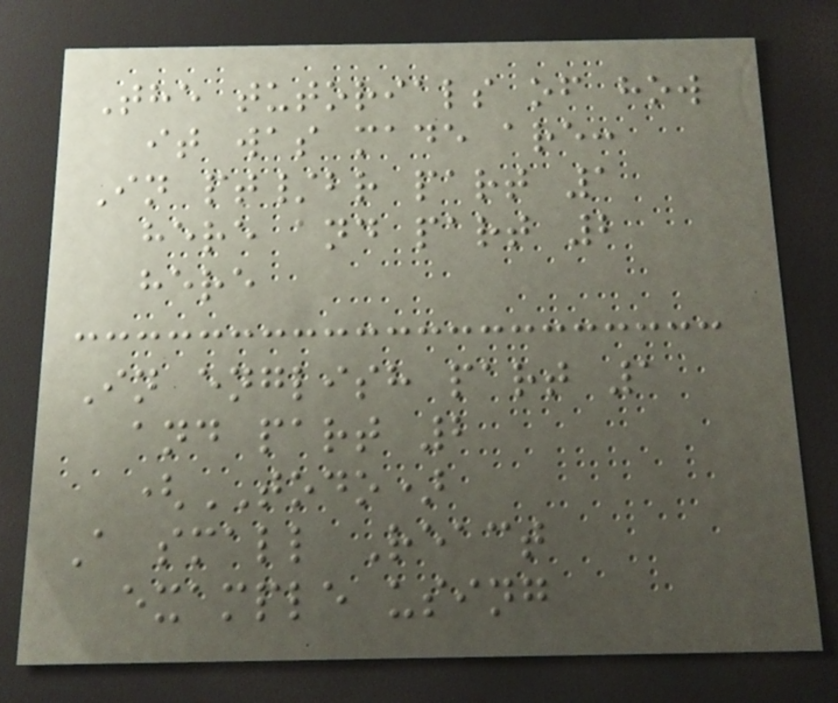The tutorials of how
it was made are:
In pt/br part 1
here and part 2
here
In english part 1
and part 2
(TODO)
A small React
example using
